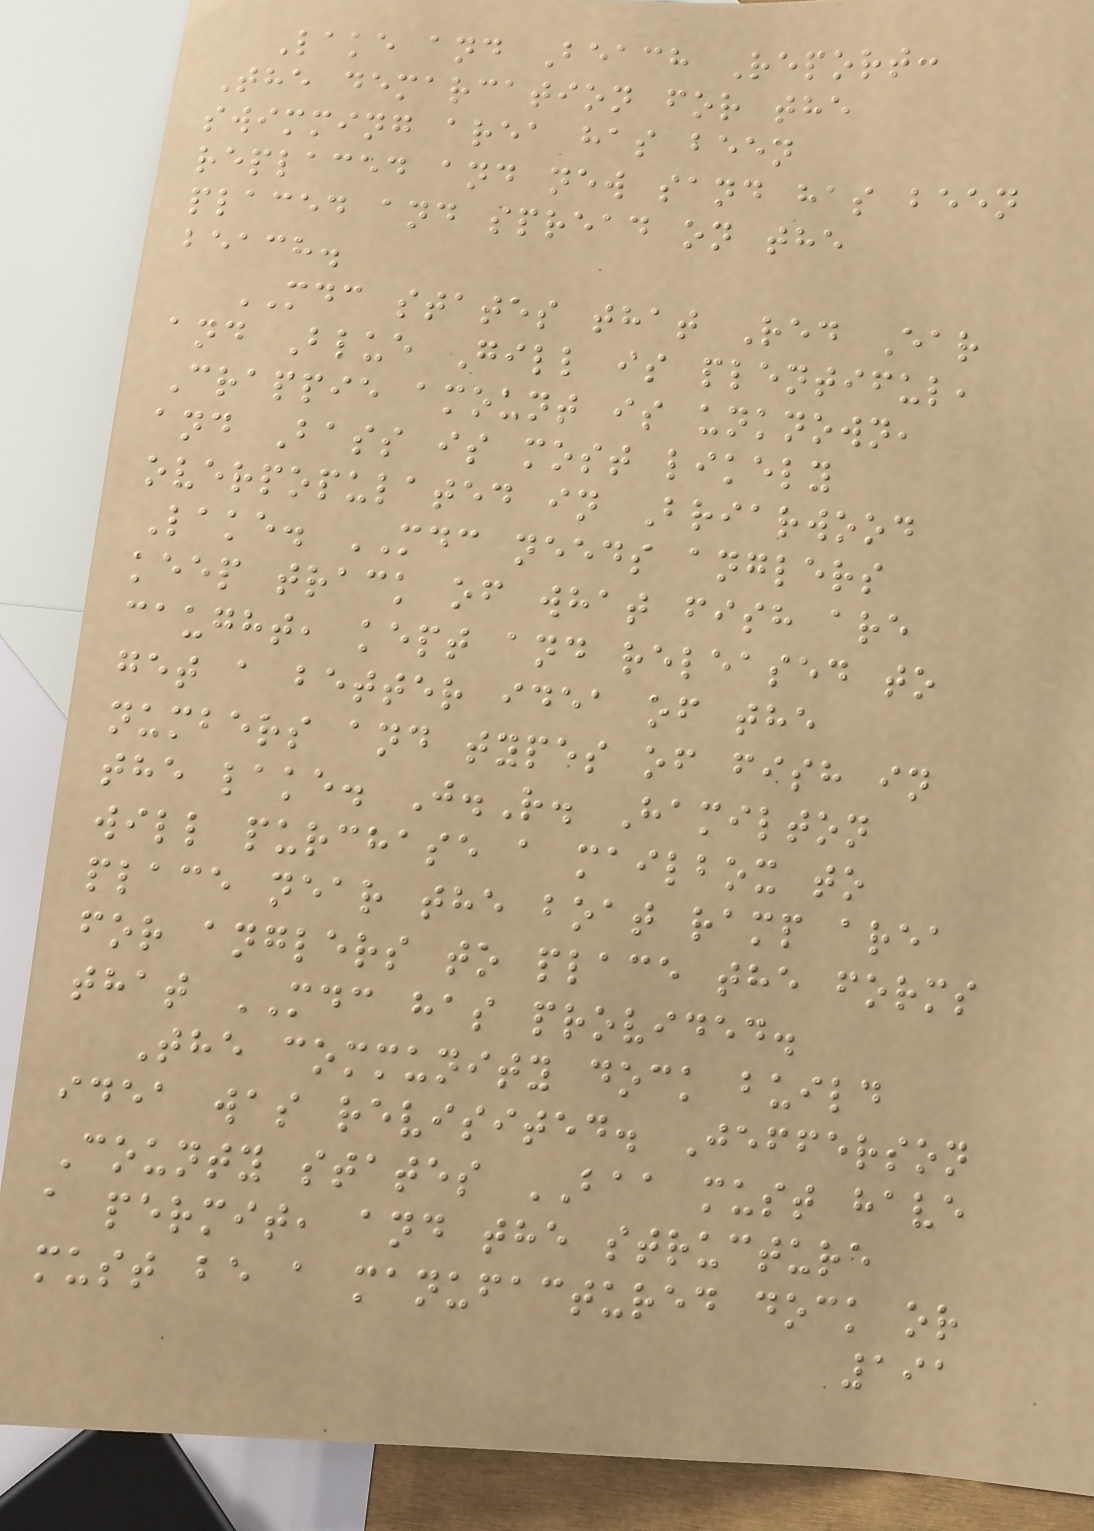Lake and Beach Report:
The demarcation for the
swimming area has been
replaced and new sand has been
placed and spread on the
beach.
MDC states that Red Ear
and Blue Gill is plentiful,
Crappie amount is unknown,
and Bass is most likely
overpopulated in Briarwood
Lake. MDC needs anglers
keep track of what fish are
caught, kept and released to
get a better idea of the
numbers and types of fish in
the lake. J.R. Hamilton
will purchase a mailbox to
place near the boat ramp area
for anglers to place the forms
that MDC has provided.
The community dock build
idea was revisited. Jefferson
County states BAA must have
a permit, and the structure
must be a manufactured dock or
191
